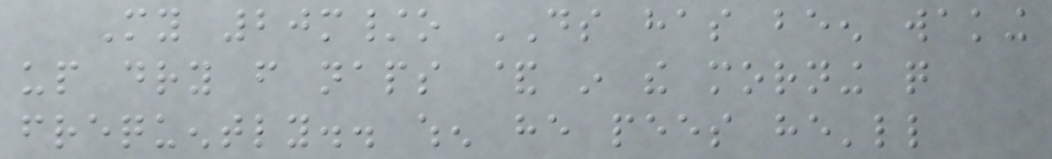My 20m/o DS has been waking
up dry from naps & in the morning quite
frequently.. when he pees he'll
